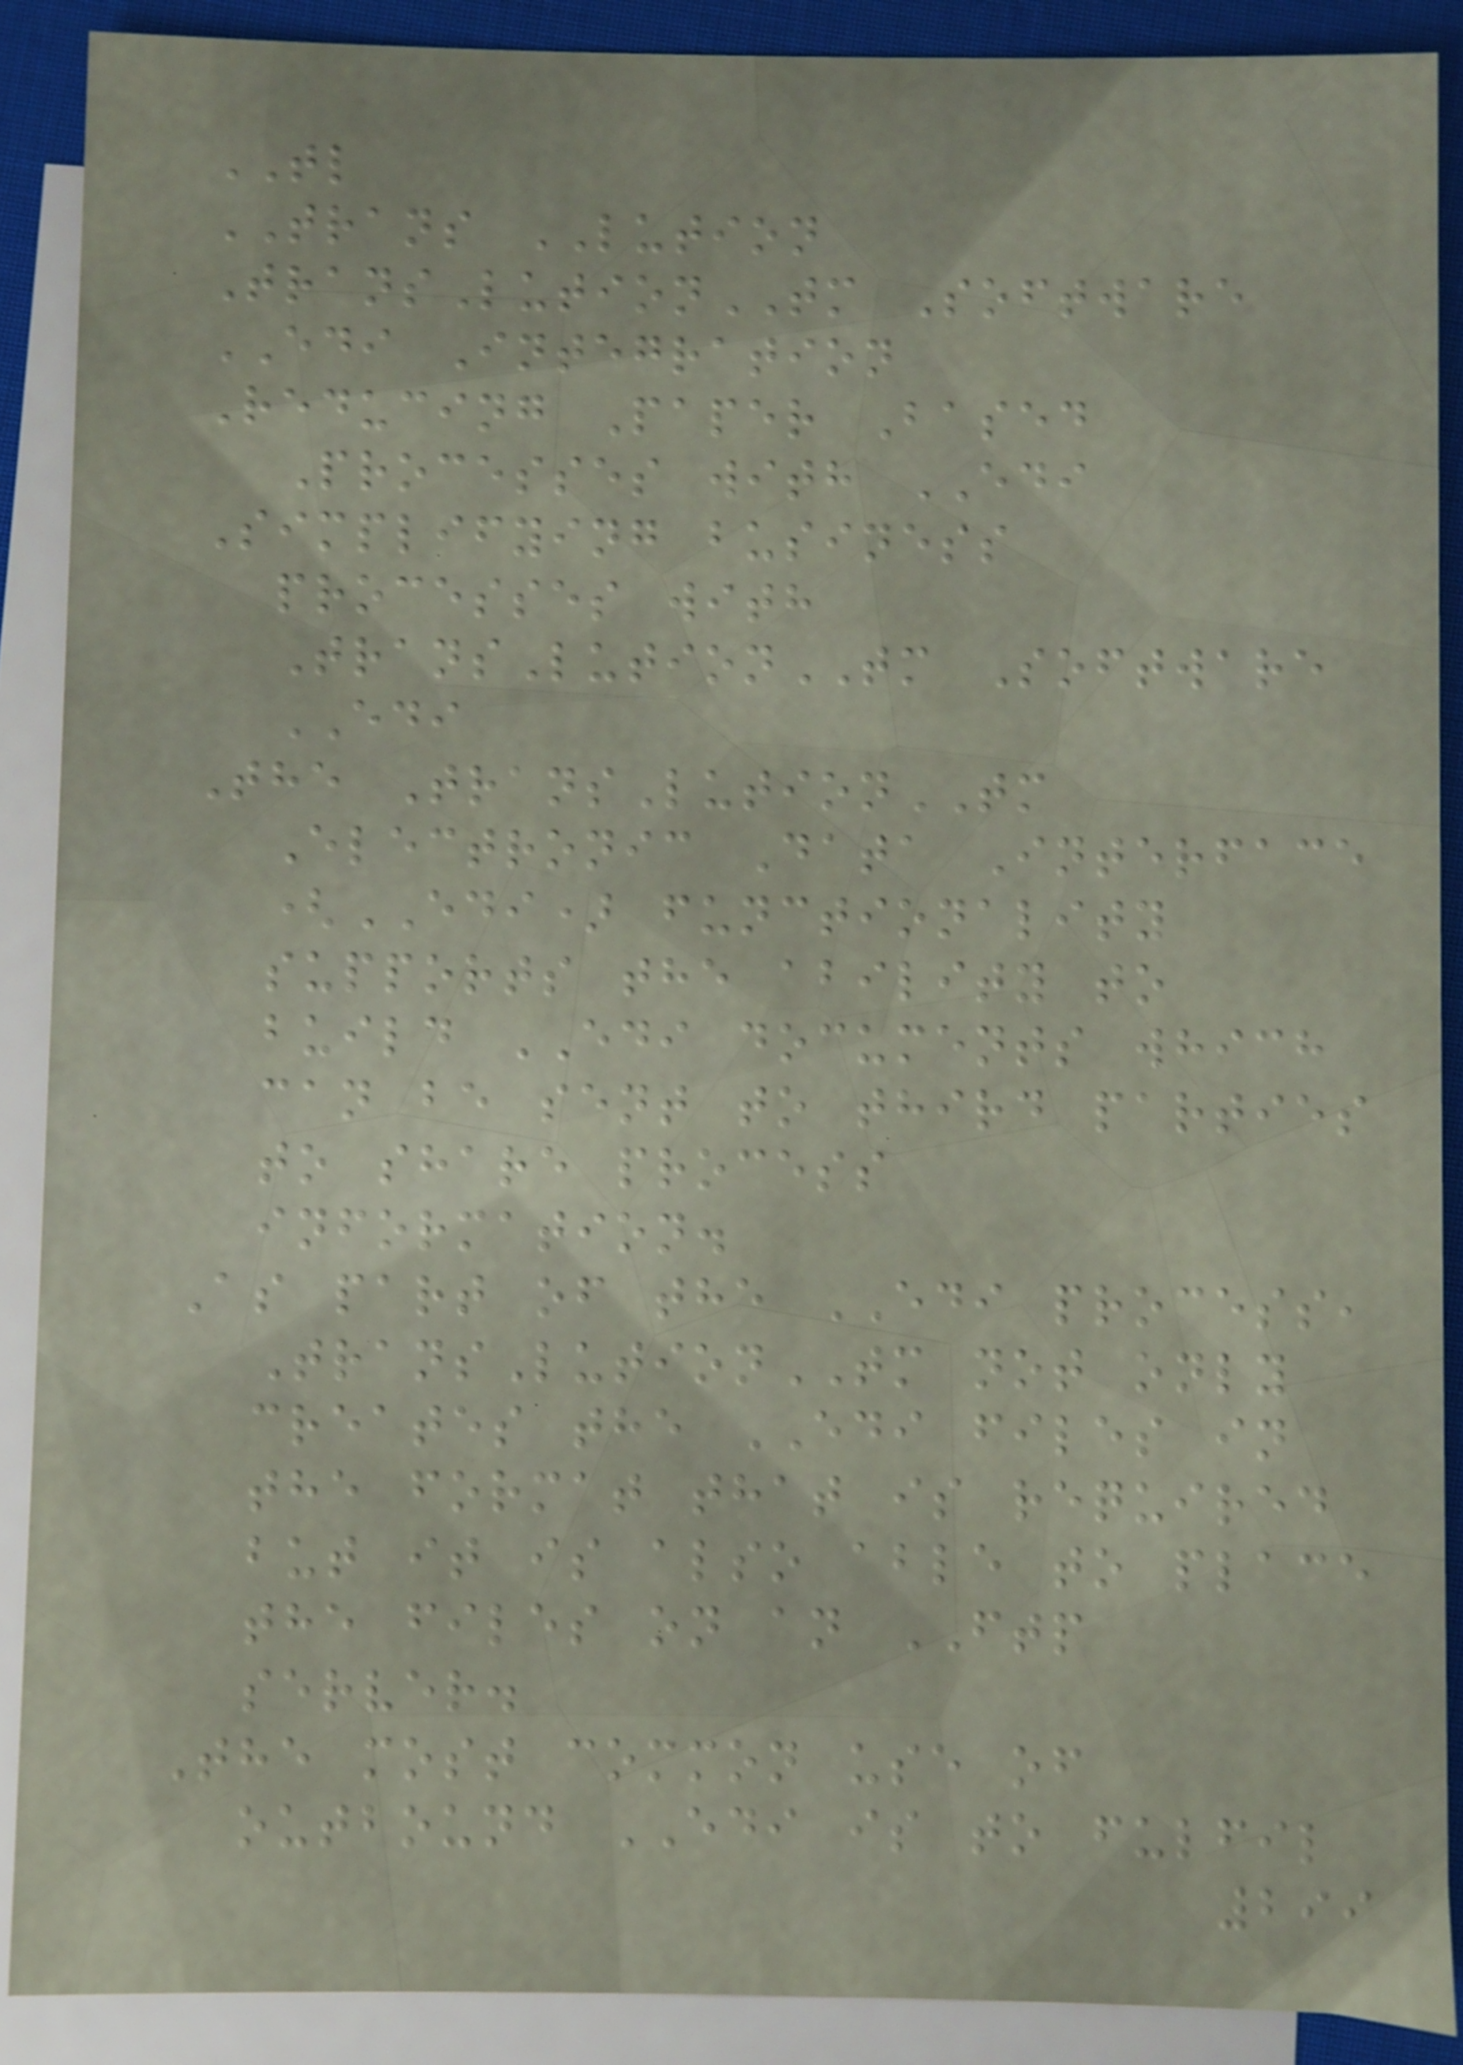TL
TRANS LUTION
TransLutionTM Software
EDI Integration
Reducing Paper Based
Processes with EDI
Simplifying business
processes with
TransLutionTM Software
EDI
The TransLutionTM
Electronic Data Interface
(EDI) functionality
supports the ability to
build EDI documents which
can be sent to third parties
to share process
information.
As part of the EDI process,
TransLutionTM not only
creates the EDI files in
the format that is required
but it is also able to place
the files on an FTP
server.
The most common use of
outbound EDI is to fulfil
299
